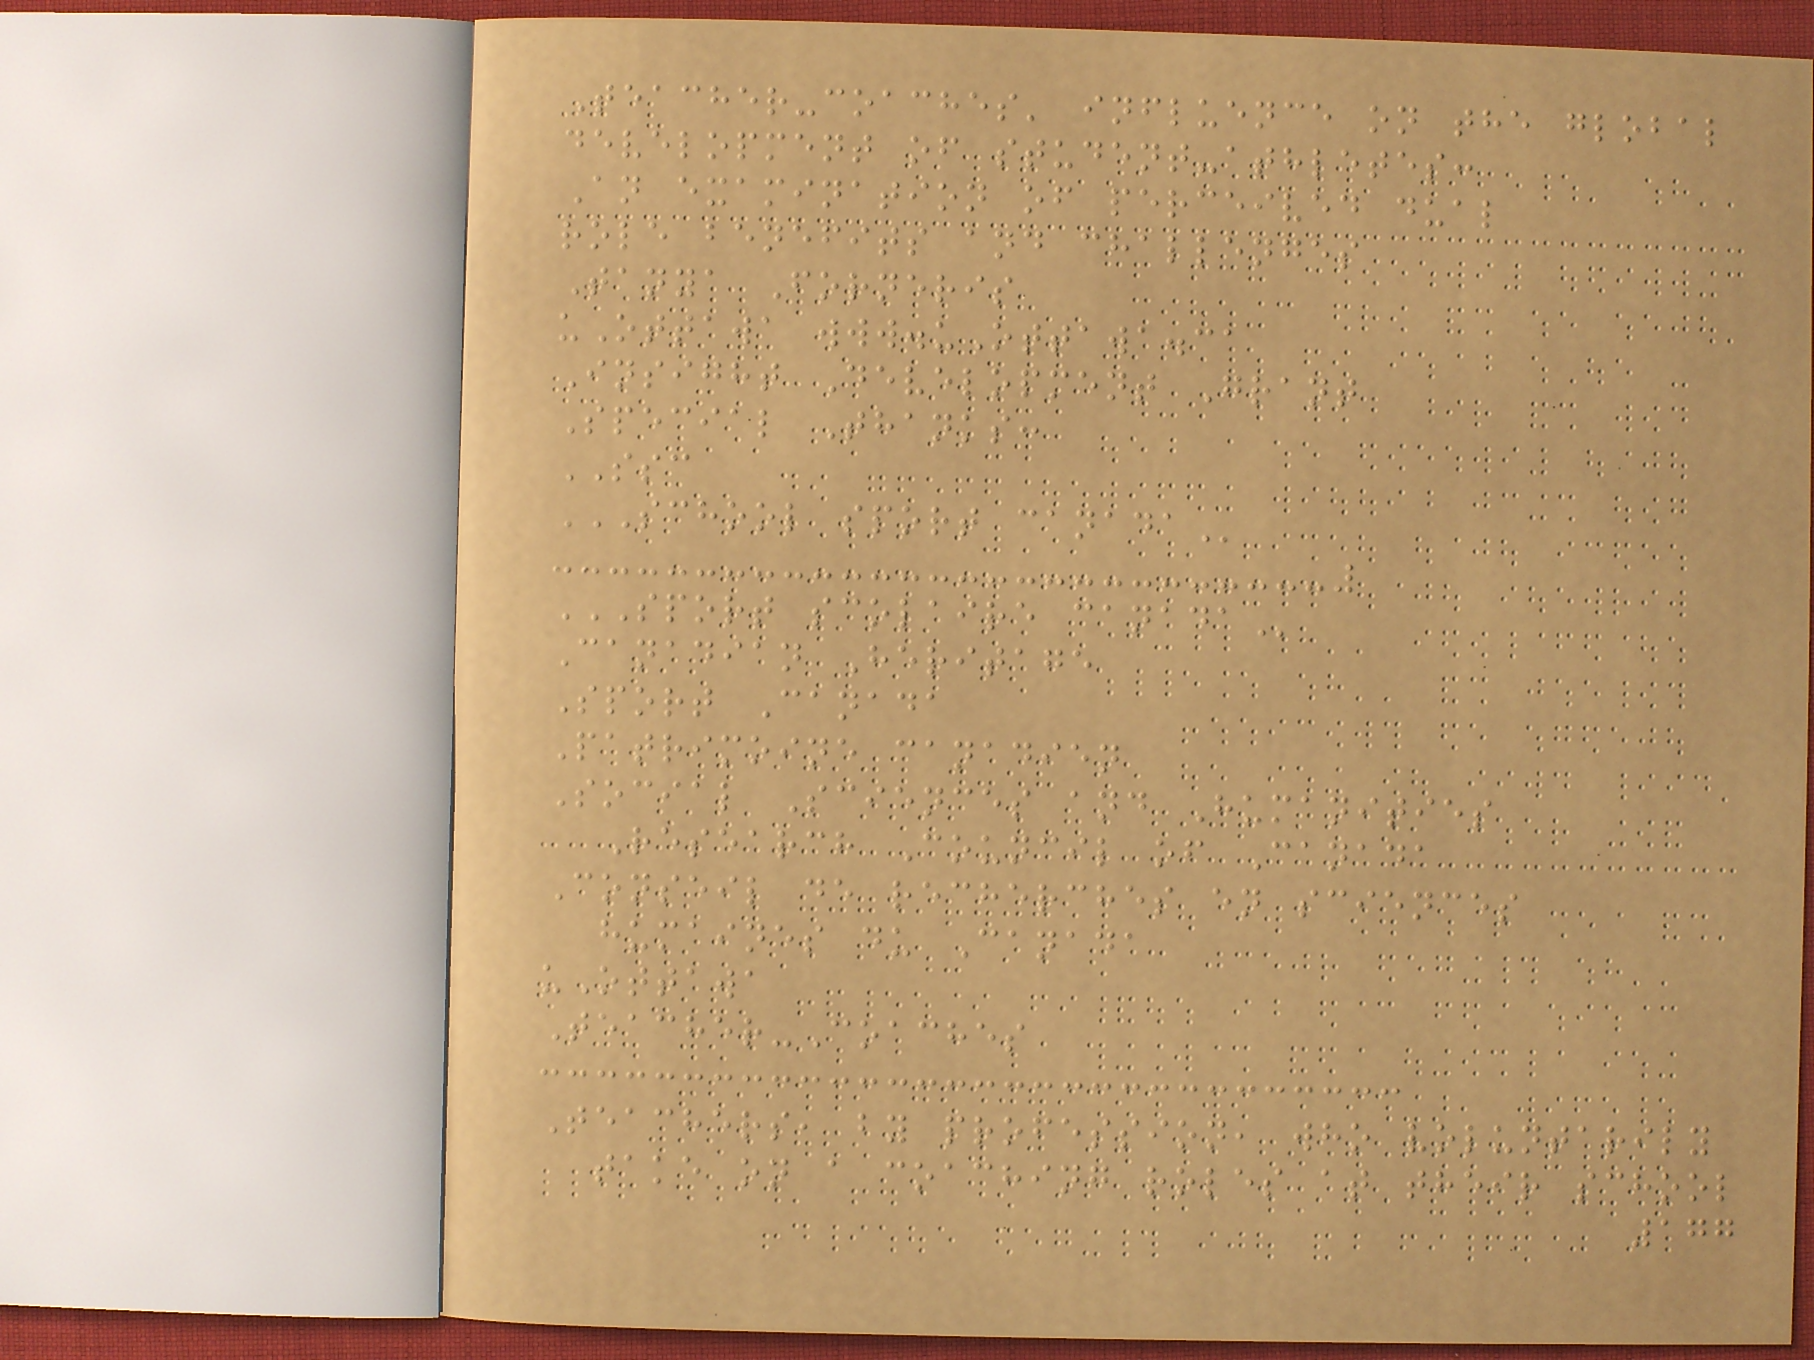Teacher-coaches' influence on the global
development of student-athletes:
An examination of perceived dual
role benefits and challenges
Tanya Forneris
uOttawa www.uOttawa.ca
Insight Development Grant
Special Thanks:
SSC
SCHOOL SPORT CANADA
SPORT SCOLAIRE CANADA
Canadian Heritage
Sport Canada
Patrimoine canadien
Social Sciences and Humanities
Research Council of Canada
Conseil de recherches en sciences
humaines du Canada
uOttawa
Teacher-Coaches
Teachers, by profession, who voluntarily
take on a coaching roles at their school
177
